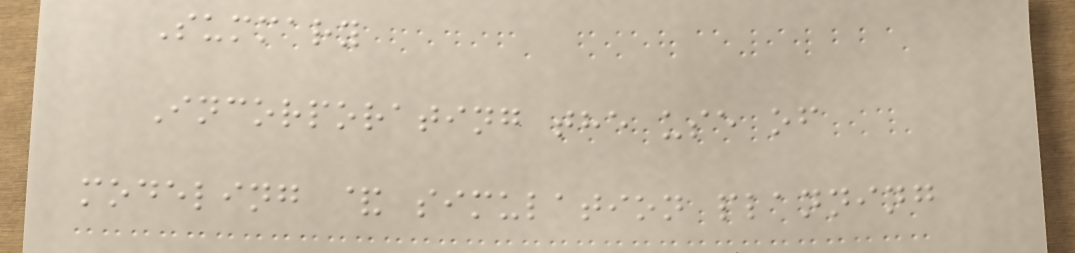Summary
Incorporating the use of
modeling & simulation planning
